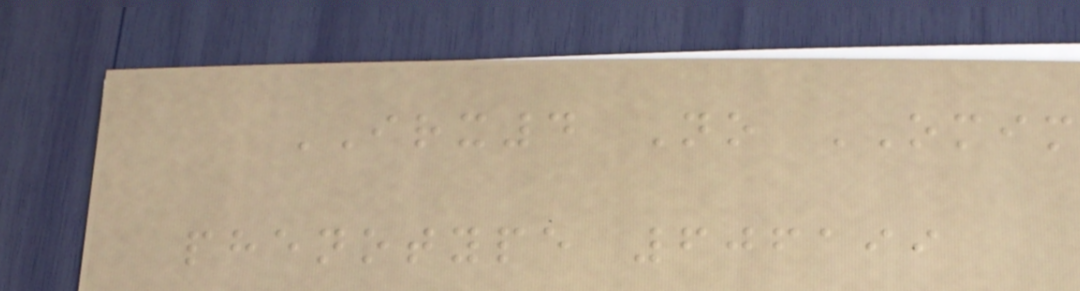IRX4 No OMIM
phenotype 606199
